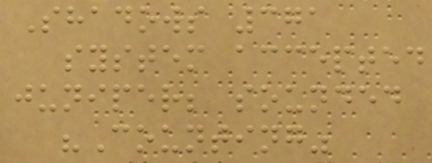Shadows 371
system accepted
juniper; sounded
"Counting"
